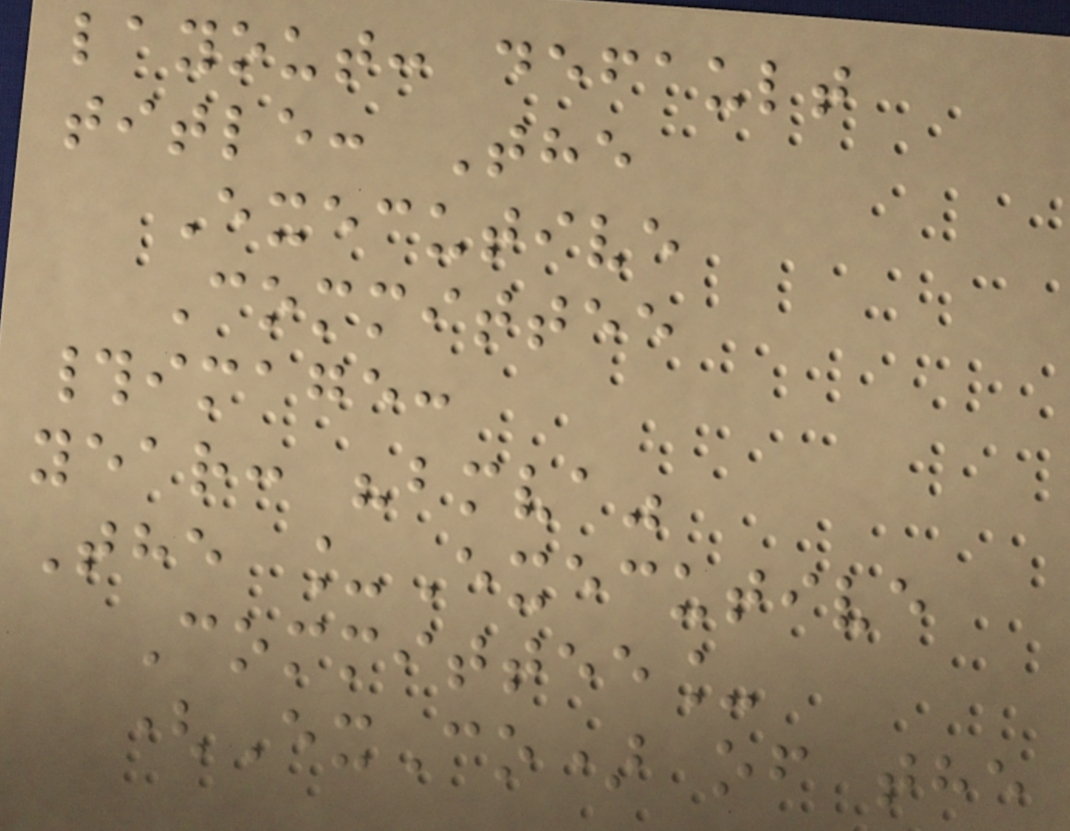layout: default
title: The
Executive
Committee
#image:
year: "bmva"
The _Executive
Committee_
(ExCo) of the
